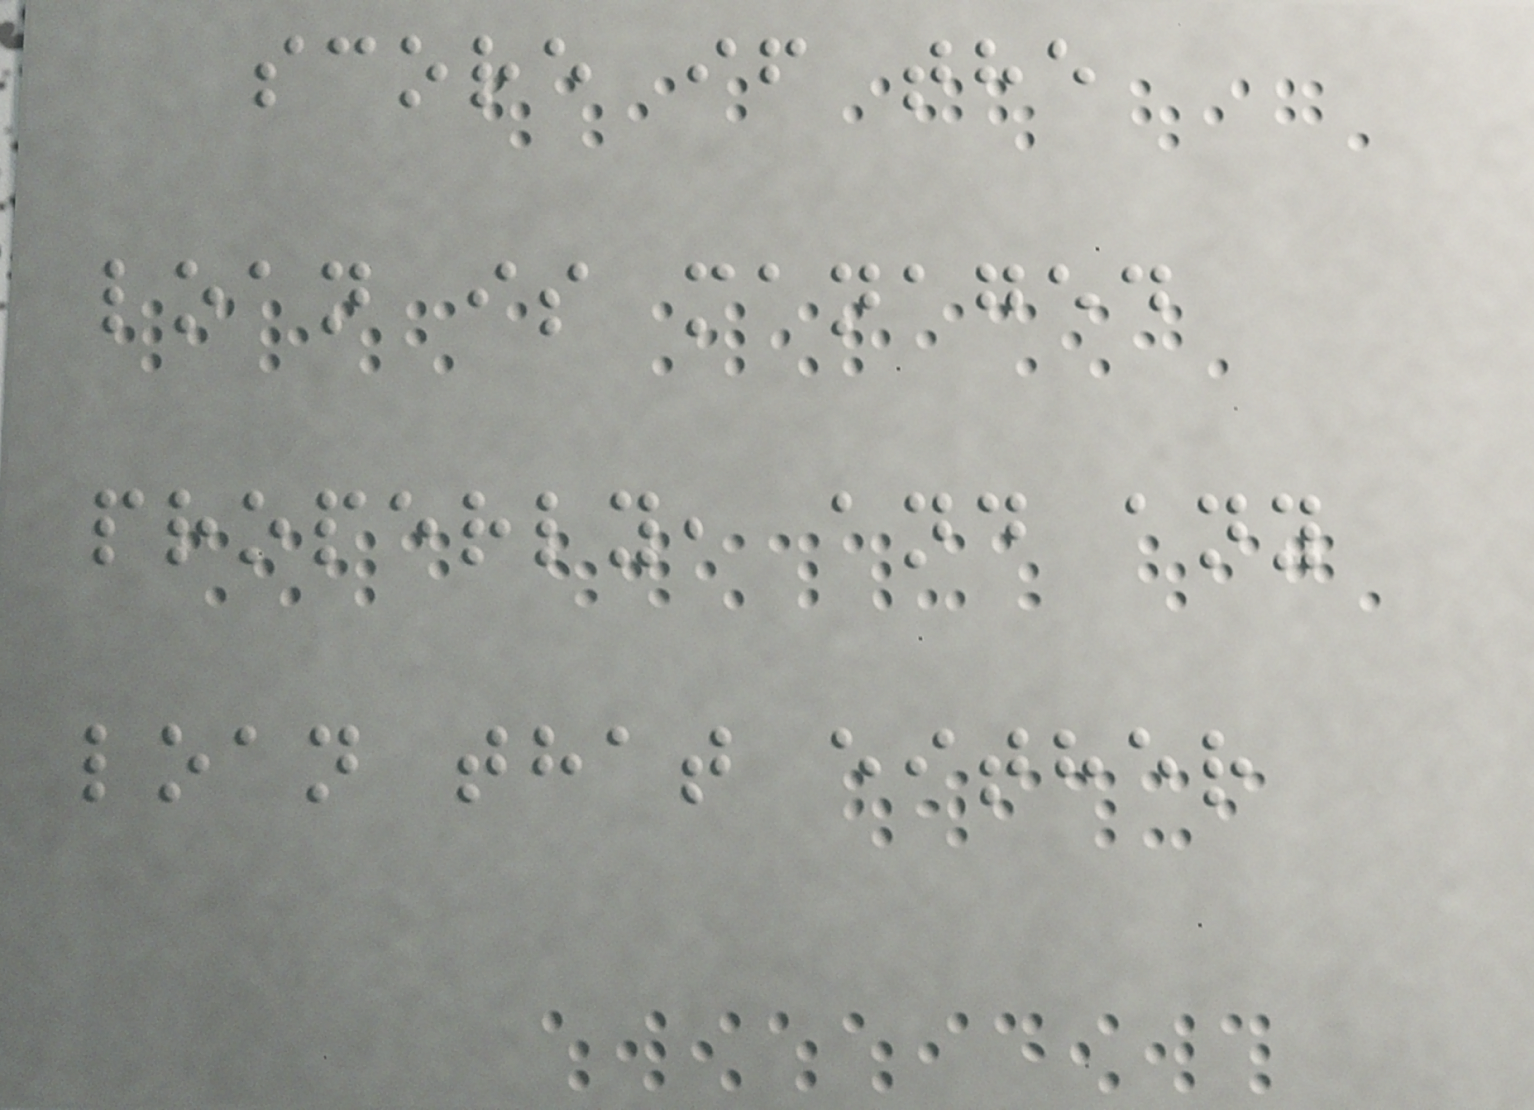score if the
loan is managed
properly, and any
loan that either
